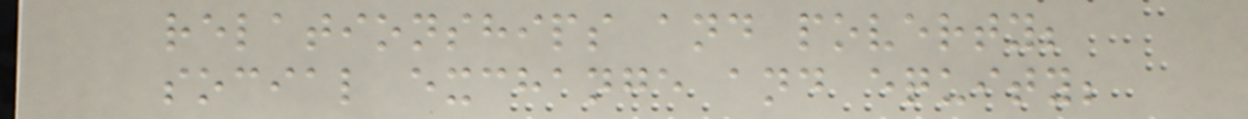relationships and poverty;
social exchange and equity;
